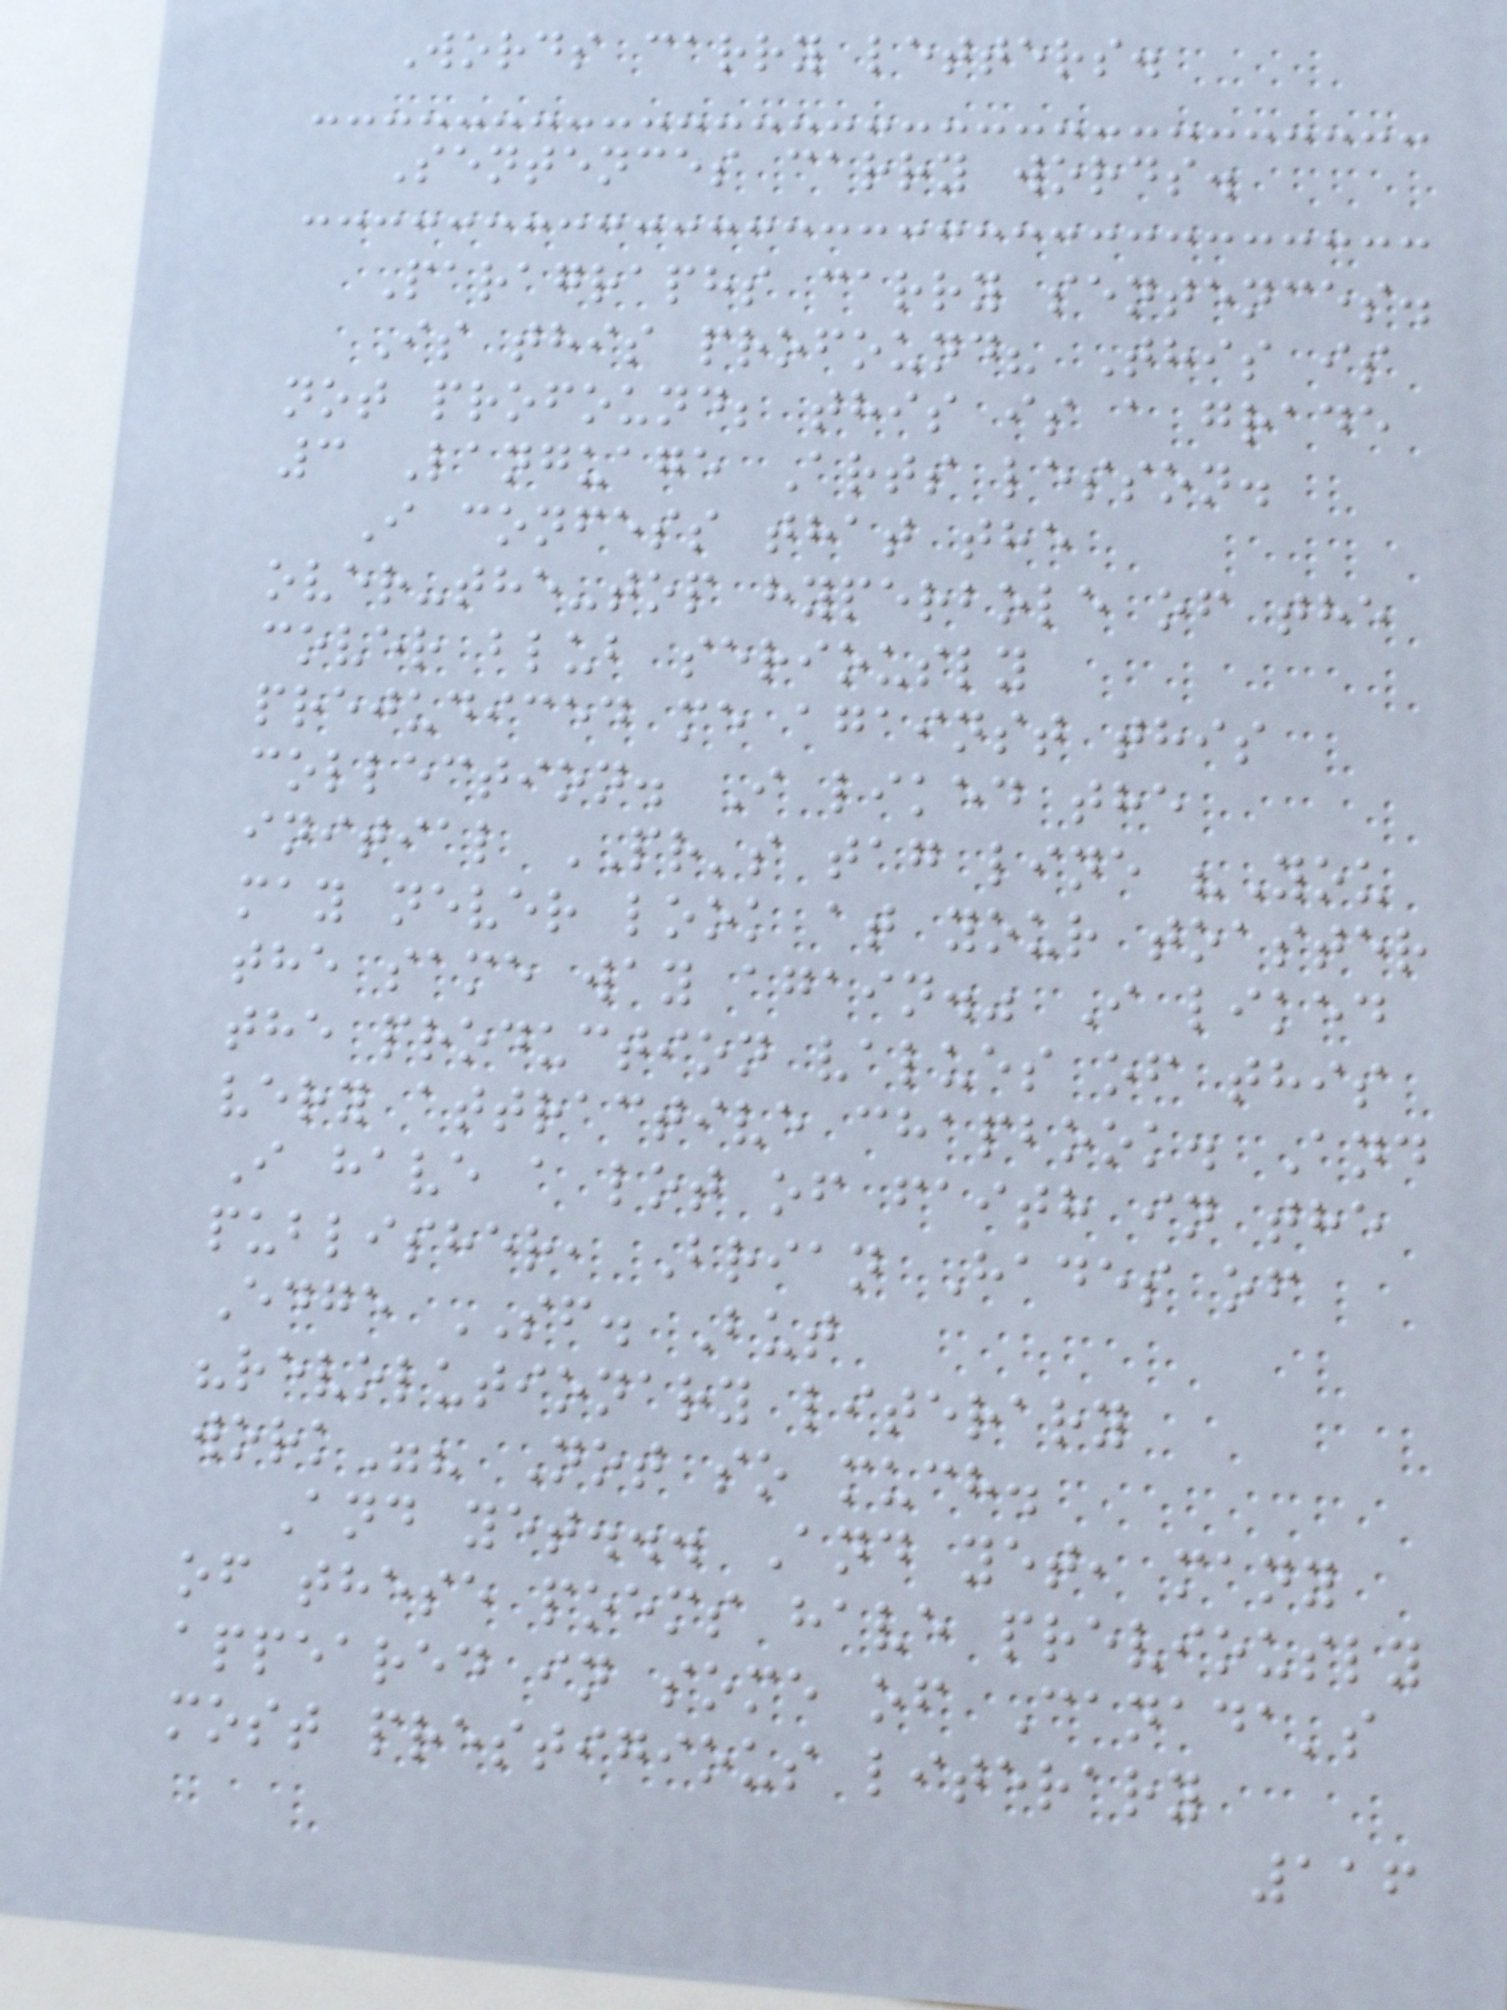Words carry letters.
Sentences carry words.
Paragraphs carry sentences.
Is this profound? This is
not profound; this is a grade
3 Language Arts lesson.
I confess that the
over-the-top hyperbole of the
cover blub seriously
prejudiced me against this
collection. I liked the
initial PR's tag line "You
may never look at your toaster
the same way again." I liked
the production values of this
very attractive chapbook. And
I have a lot of faith in the
publisher, Brian Hades of
Edge SF. But
"revolutionary literary
work"? Not so much.
And yet... And yet, many
of these poems have previously
appeared in some of Canada's
most prestigious literary
116
